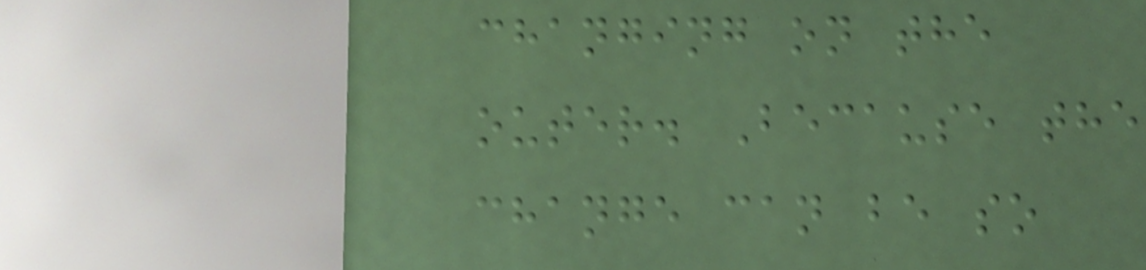changing on the
outer. Because the
change can be so
